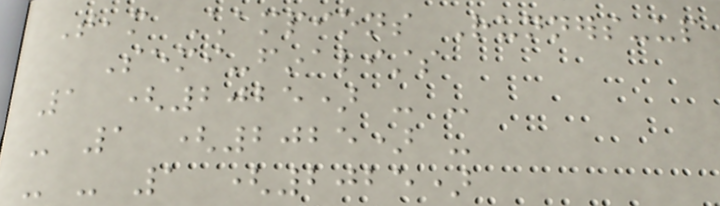Team Champions Runners-up
Semi-finalists
1 (2025) - -
- 1 (2025) -
- - 1 (2025)
